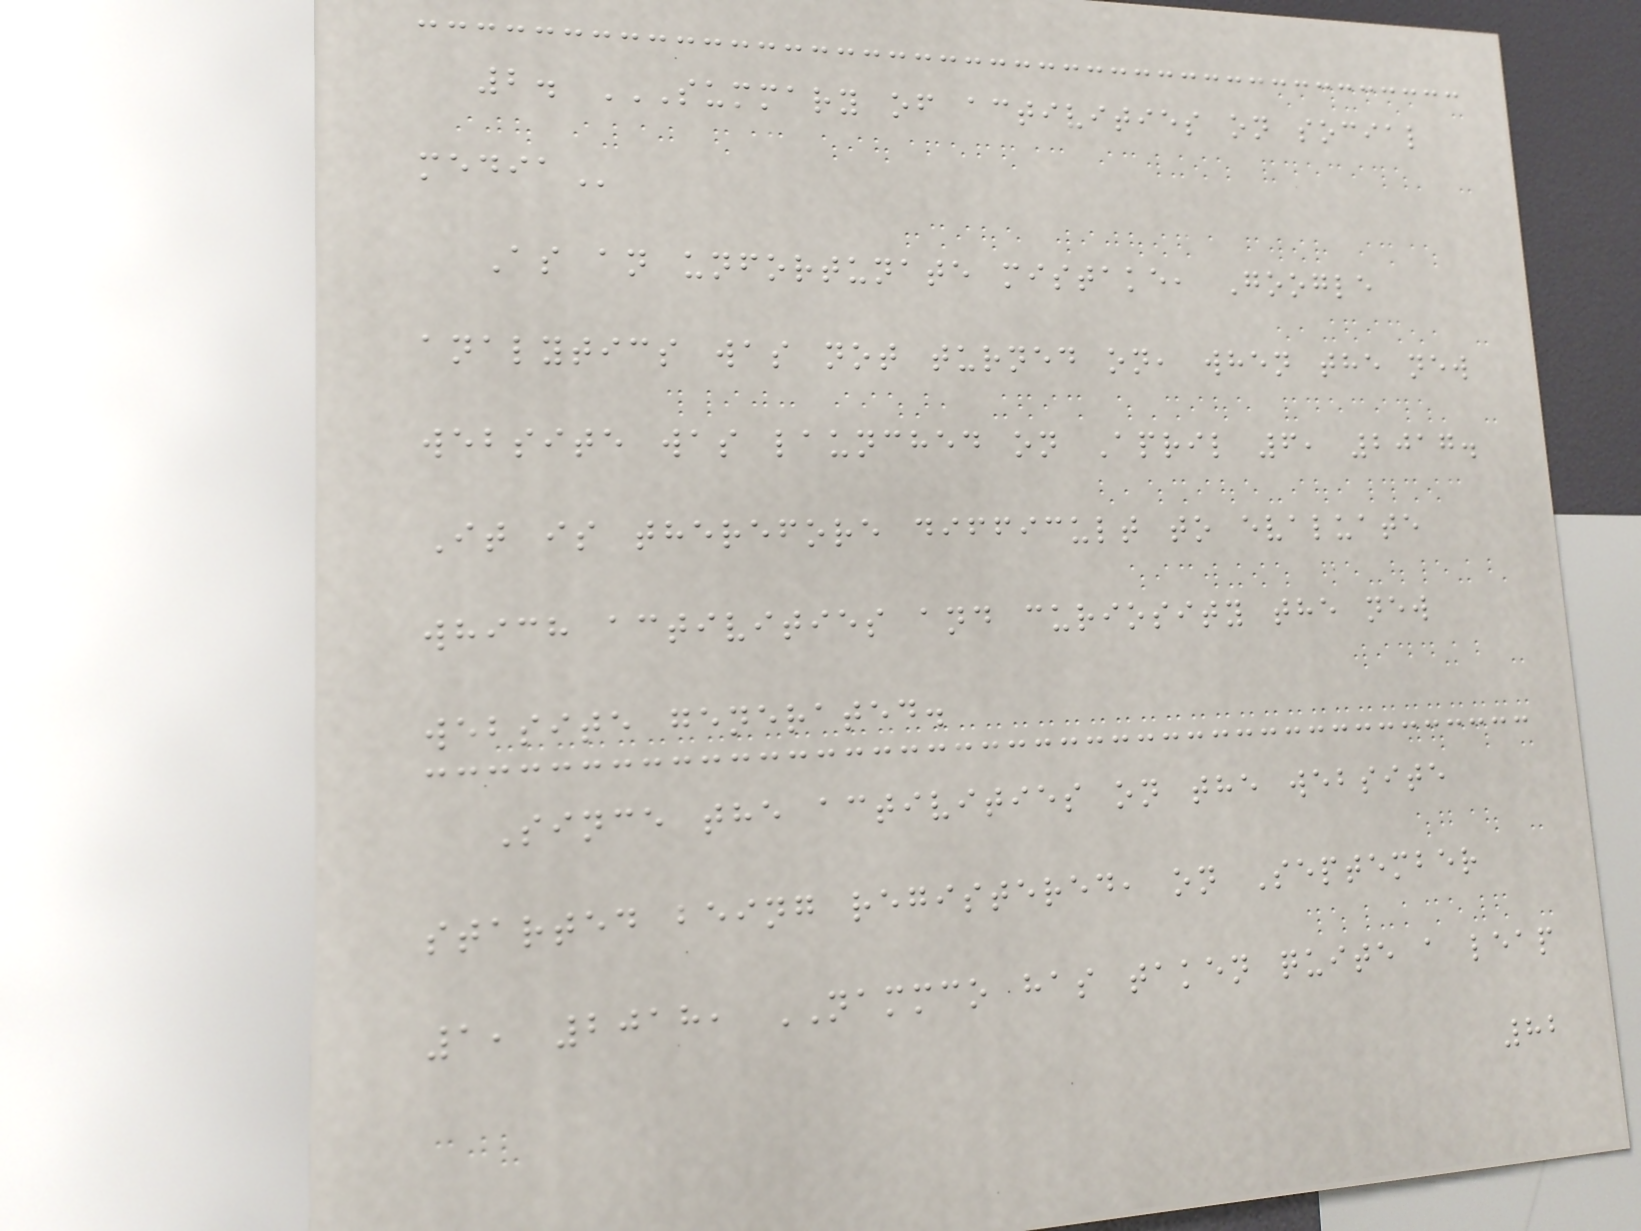2. SUMMARY OF ACTIVITIES ON SOCIAL
MEDIA
As an unfortunate mistake, Google
analytics was not turned on, when the new
website was launched on April 6, 2017.
It is therefore difficult to evaluate
which activities and curiosity the new
website generated.
Since the activities on the website
started being registered, on September
1, 2018, NAMMCO has taken quite a leap
82
